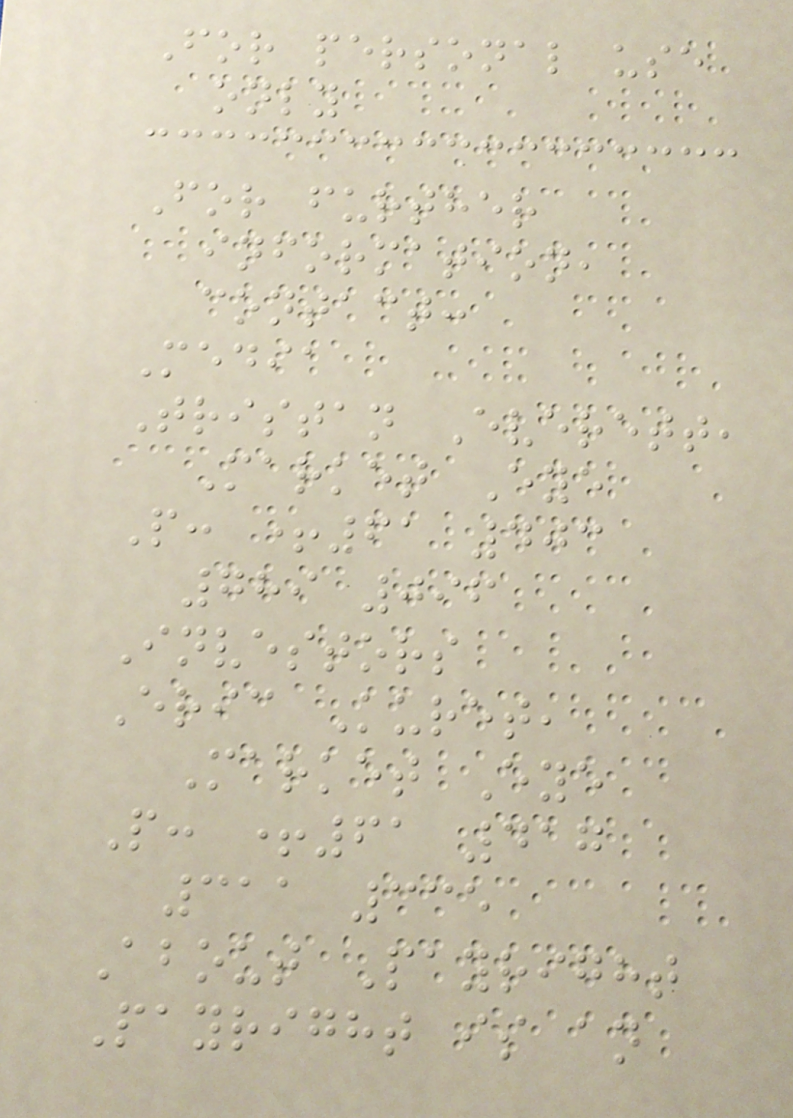For personal use
only
For further
information,
contact:
Media
Tristan Everett,
Market Eye
P: +61 403
789 096
Investors
Eric Kuret,
Market Eye
P: +61 417
311 335
About Payright
Payright is an
